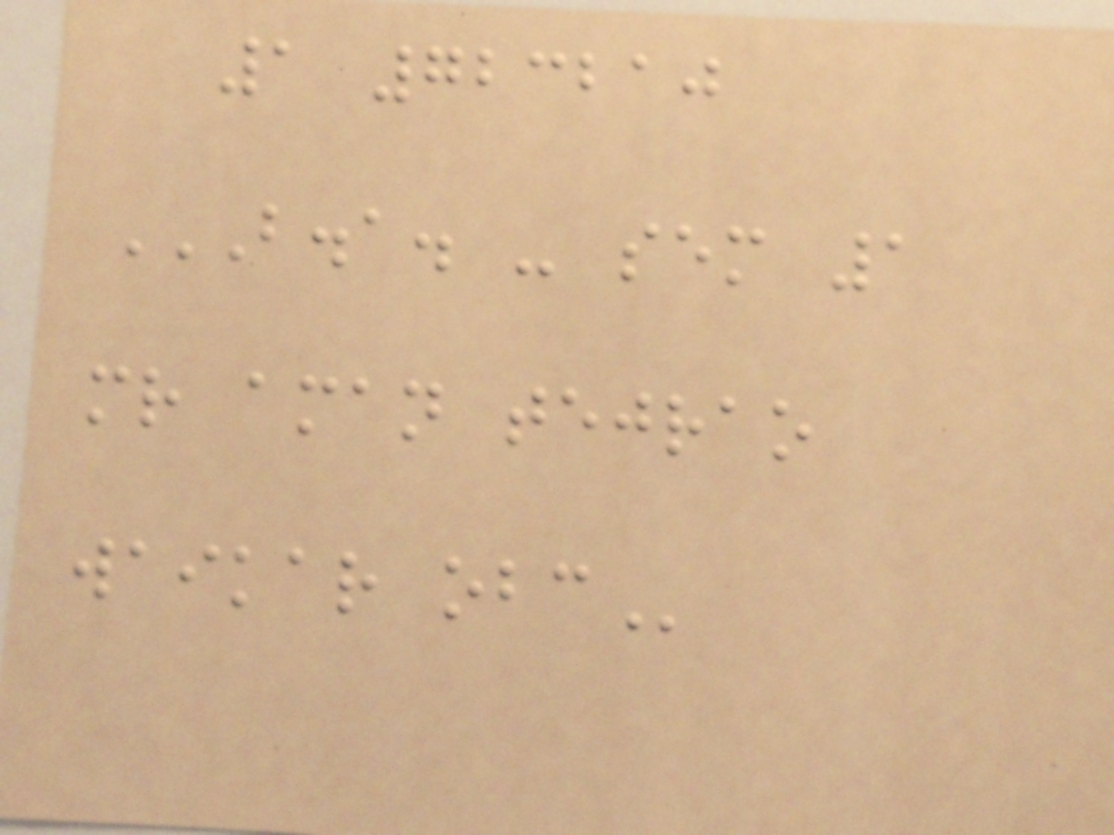1 723210
B.A. - SEM 1
MR AMAN TEJRAO
WAIKAR OBC
